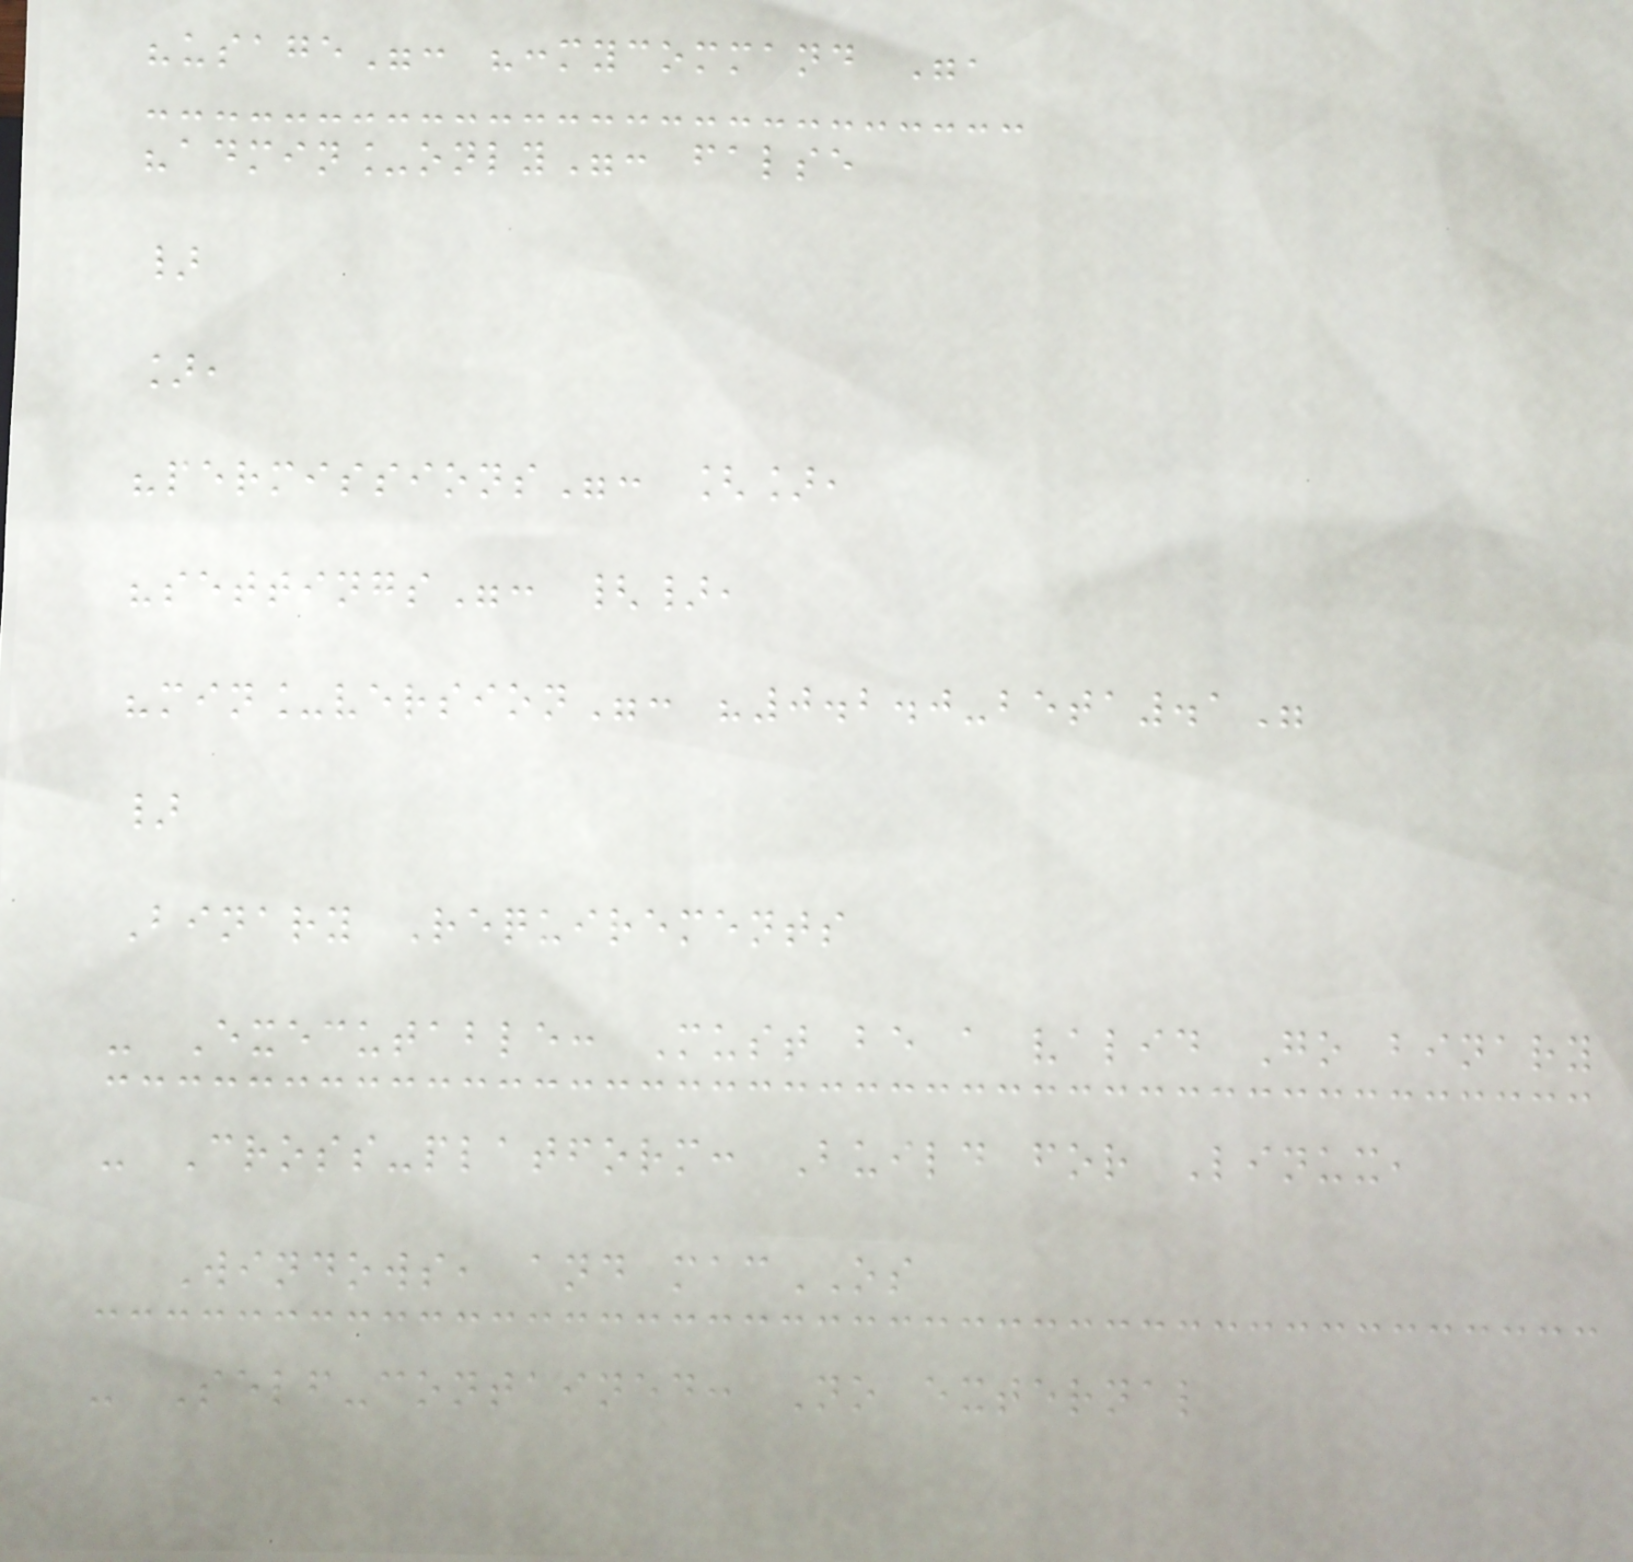"usage": ":mycommand ",
"admin_only": false
}
],
"permissions": [],
"settings": {},
"min_version": "0.2.0-beta.1"
}
Binary Requirements
- Executable: Must be a valid Go binary
- Cross-platform: Build for Linux,
Windows, and macOS
- Self-contained: No external
